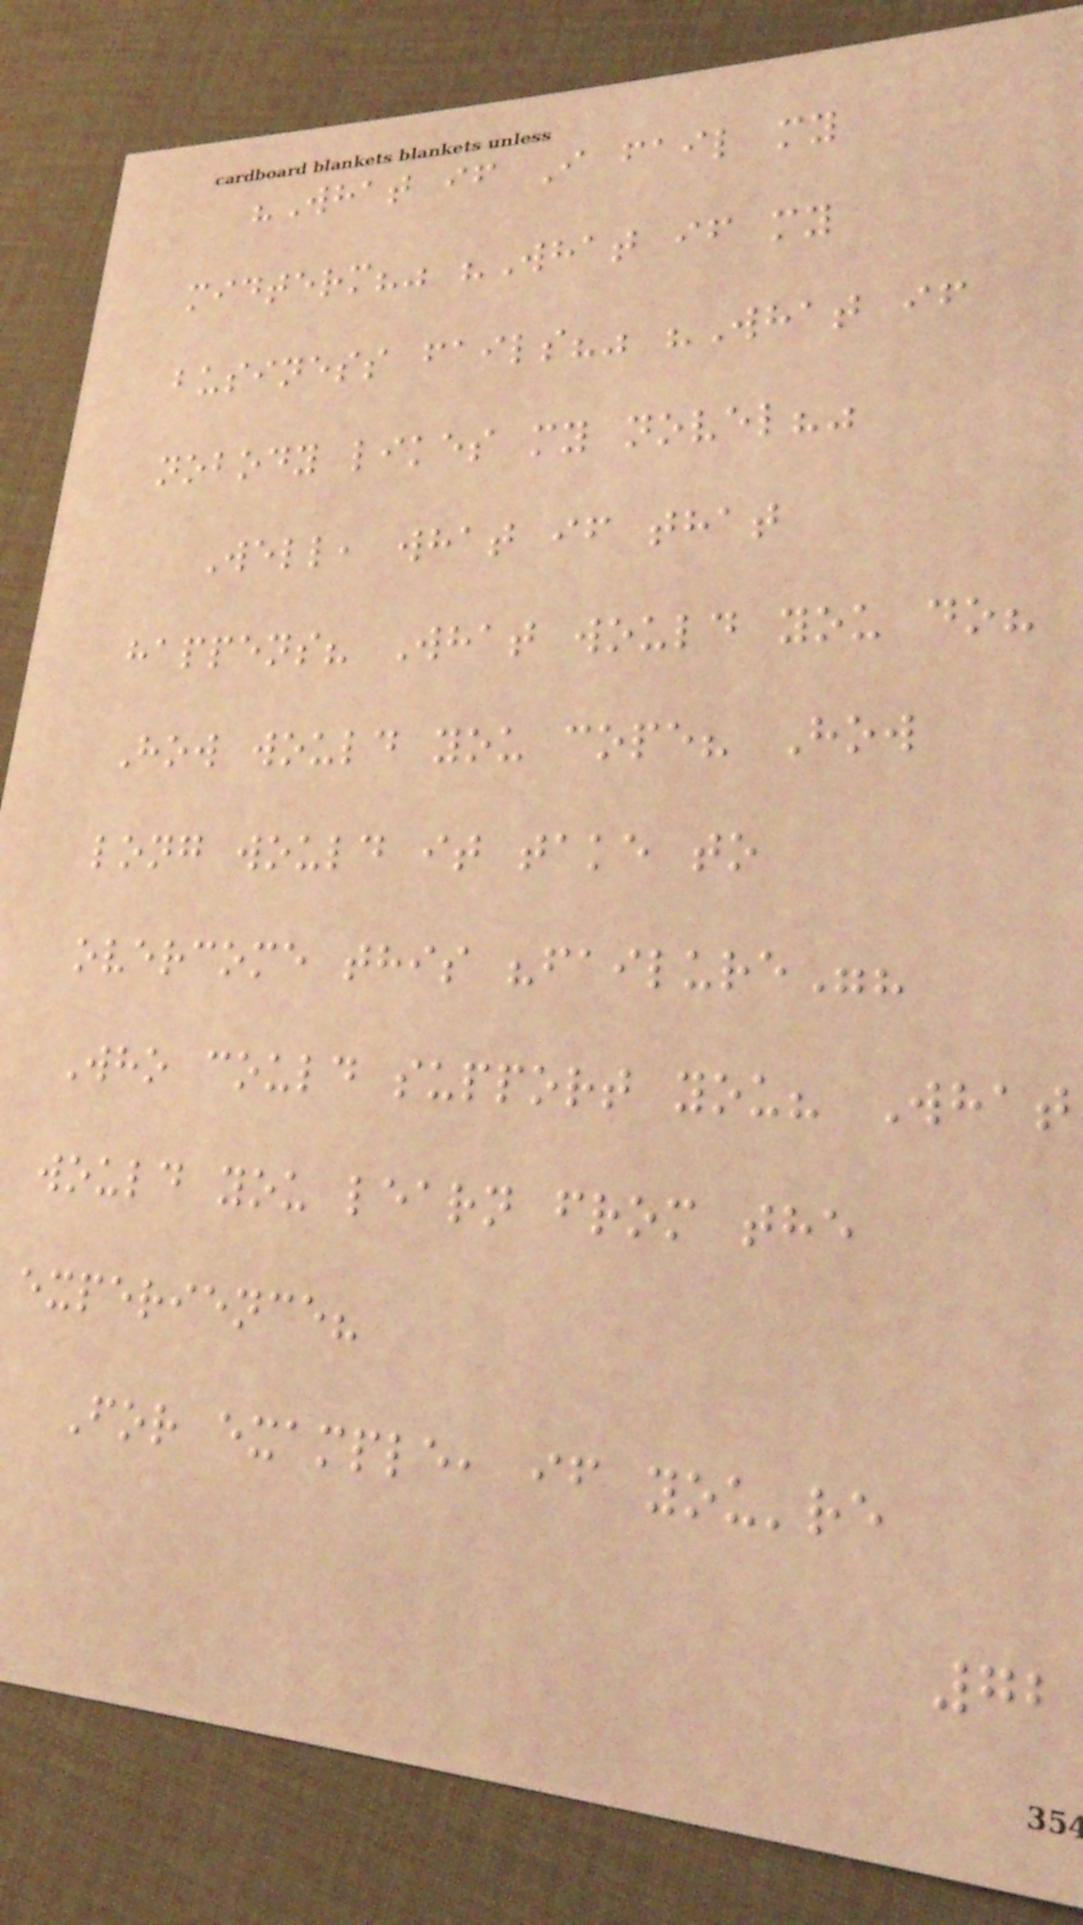"What if I fail my
midterm?" "What if my
business fails?" "What if
nobody likes my novel?"
Well, what if that
happens? What would you do?
How would you cope? How
long would it take to
overcome this "failure"?
Who could support you? What
would you learn from the
experience?
For example, if you're
72
